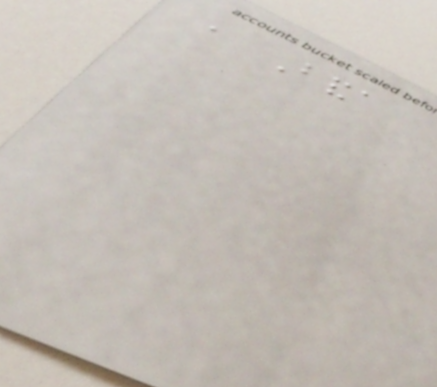, Banda
